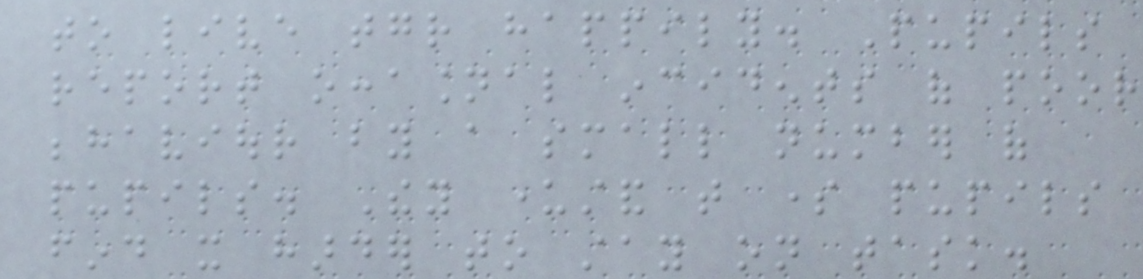to live together happily. Pupils
report occasional incidents of poor
behaviour by a small number of
pupils. They understand that some pupils
find it harder to stay on task.
